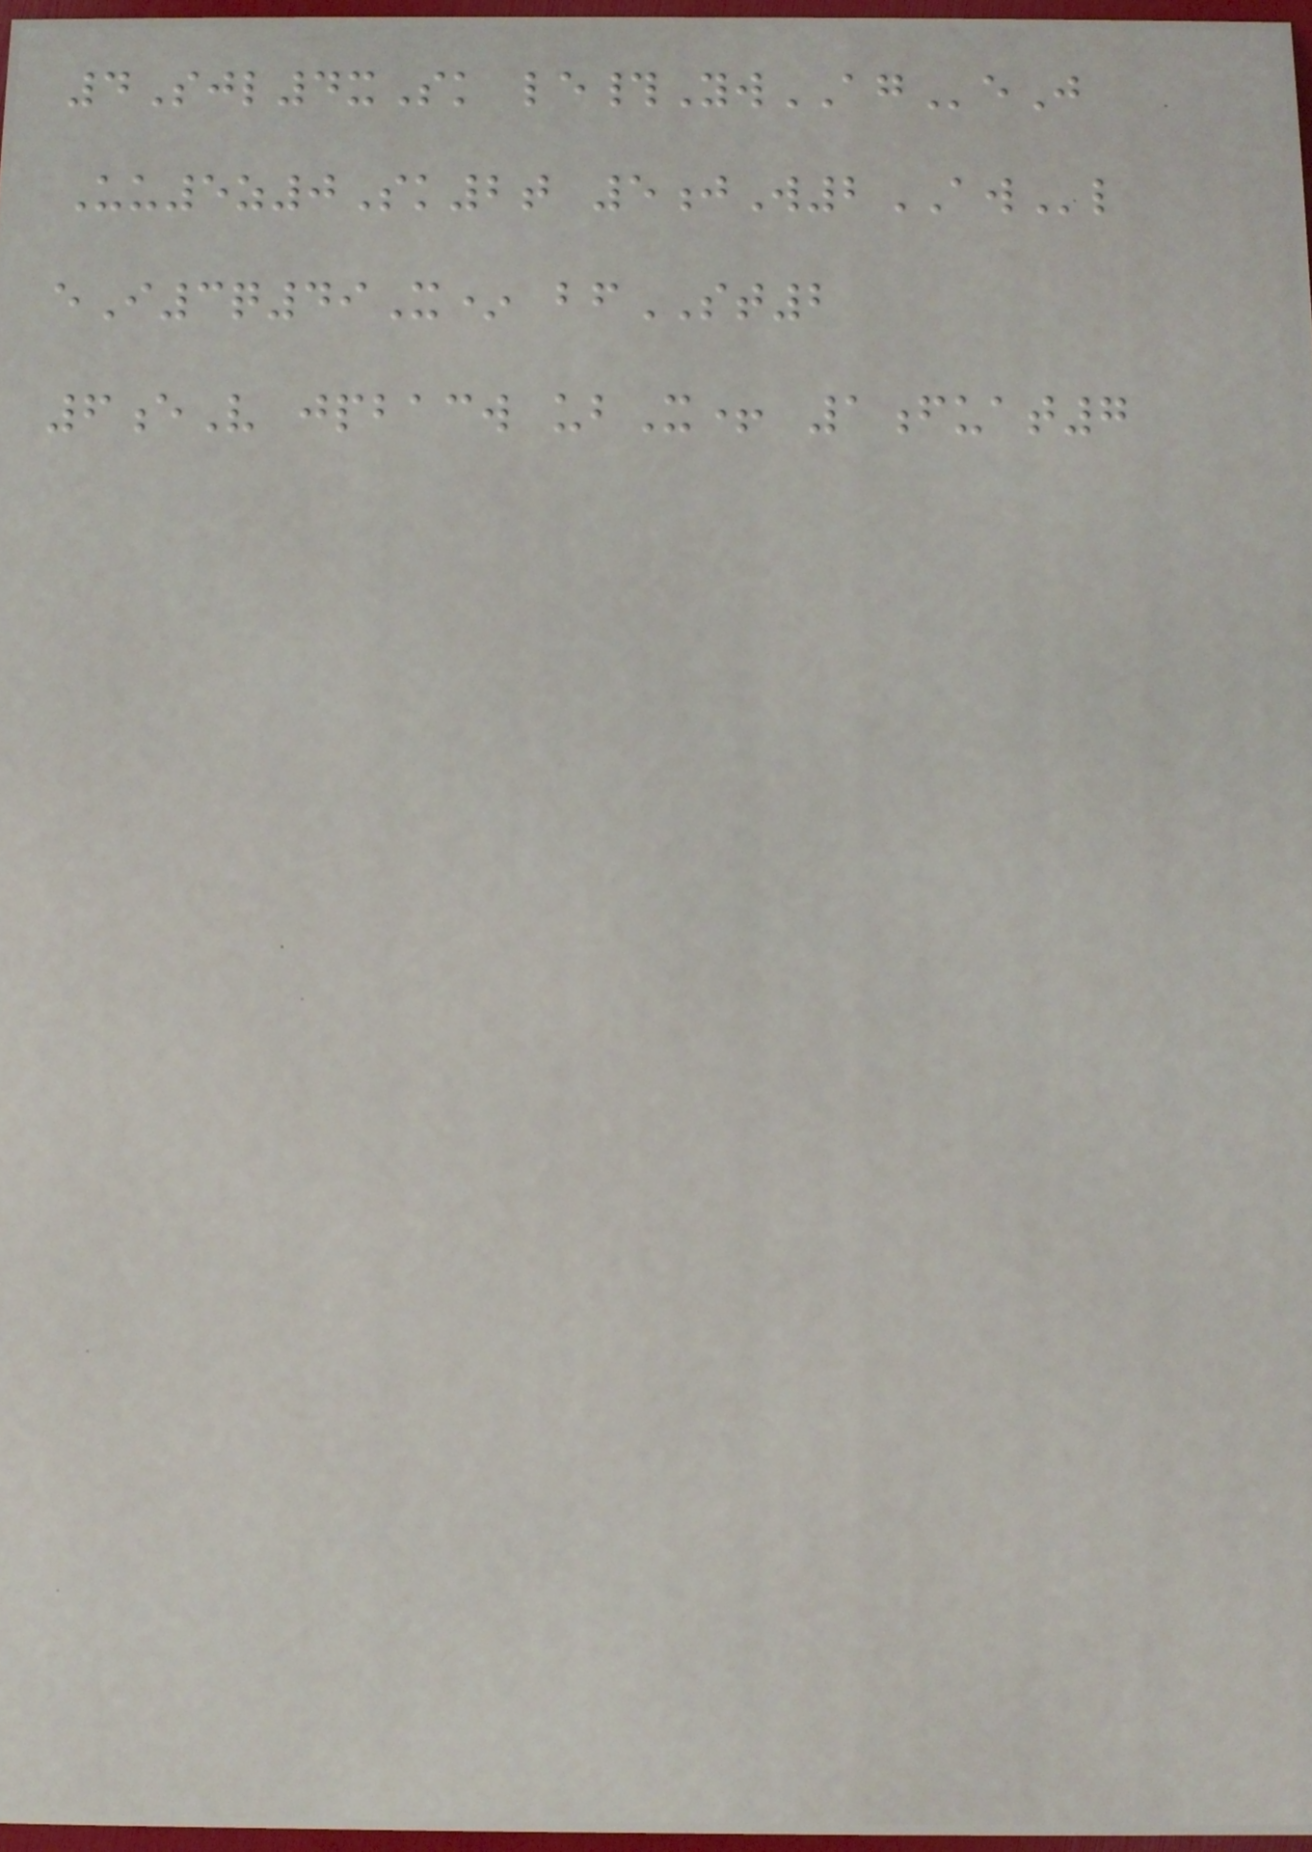4Sjl4xSk le#YwAGeJ
Uu5z0Sk2t 5jW2AWl
eI3q49X* bfST2
6eV jpbacw ubX+ 1fuat7
